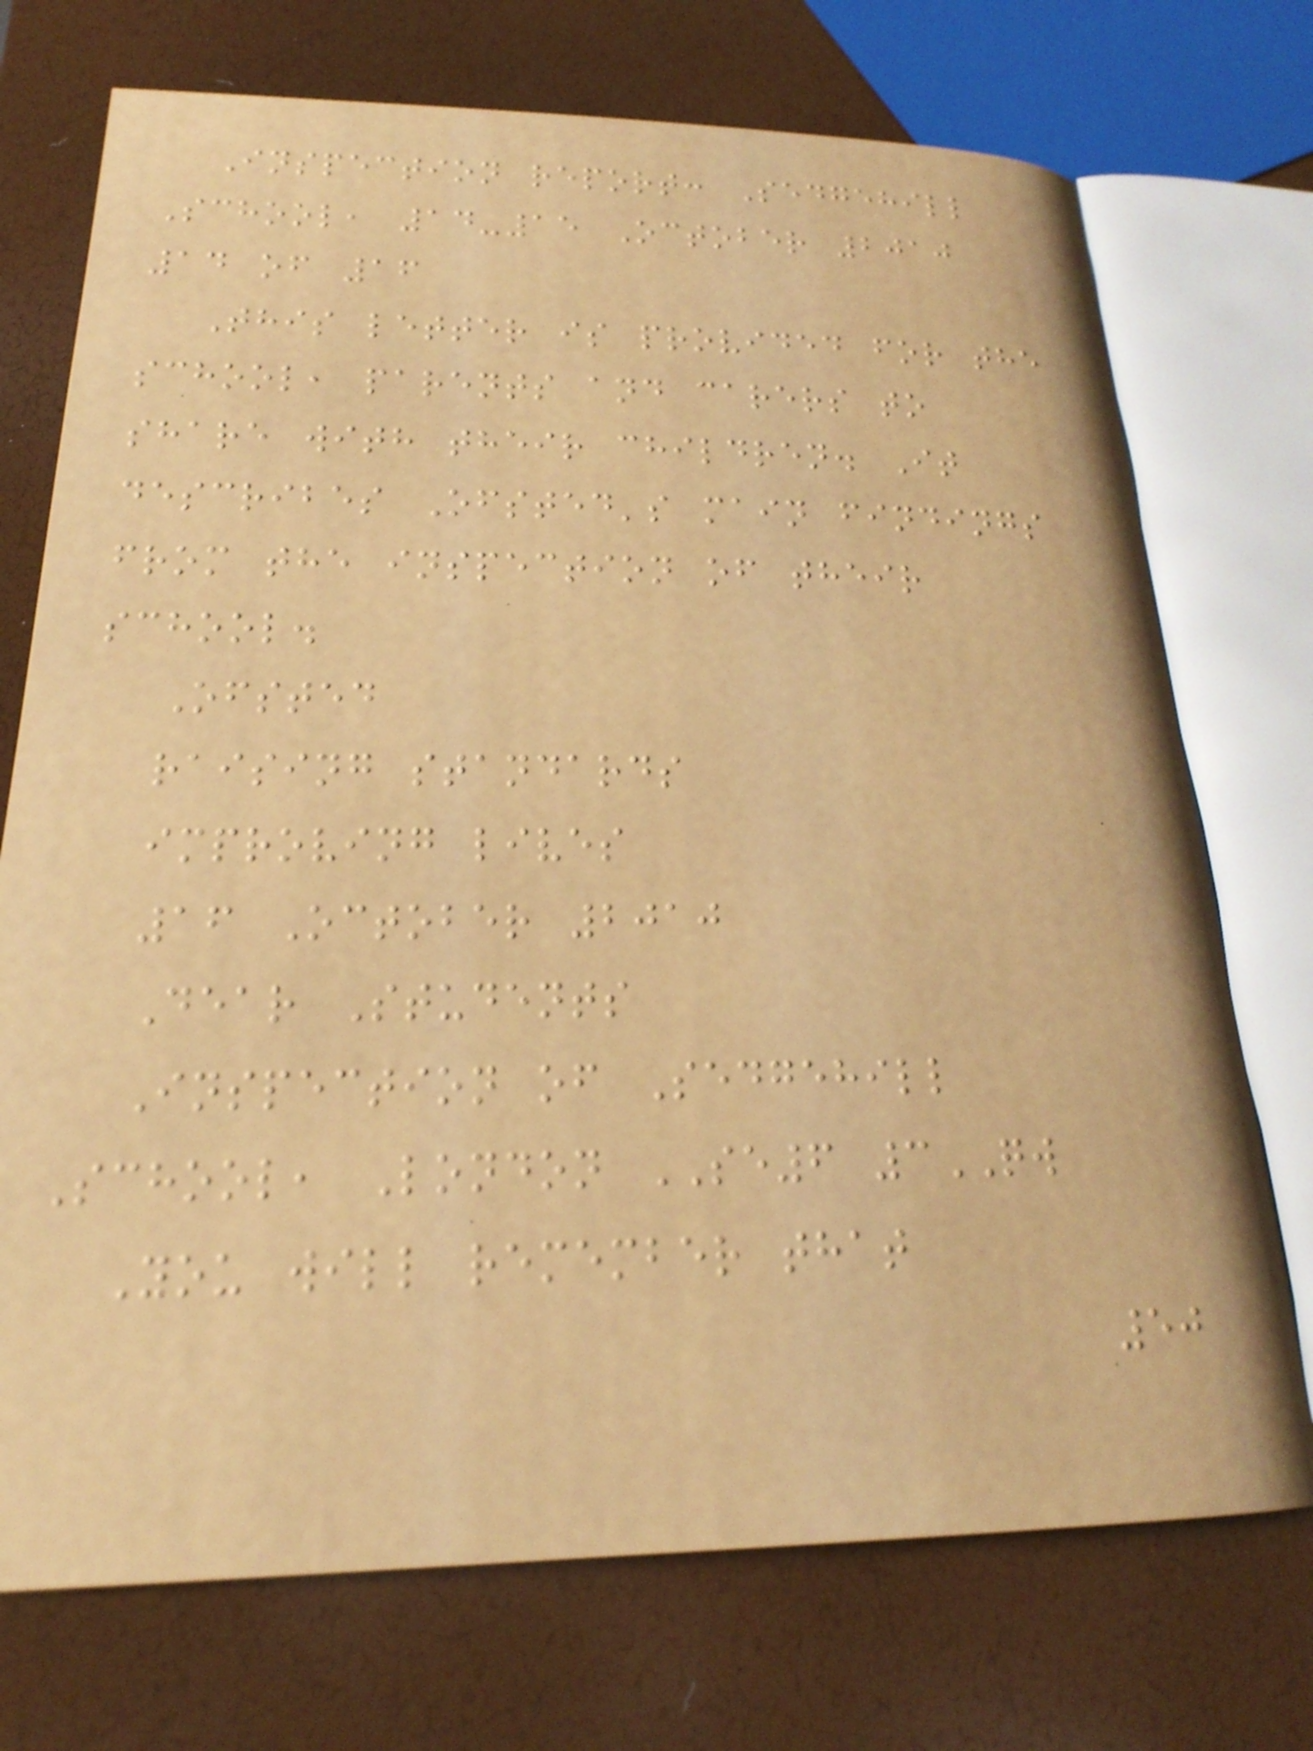Inspection report: Sedgehill
School, 14-15 October 2010
14 of 16
This letter is provided for the
school, parents and carers to
share with their children. It
describes Ofsted's main findings
from the inspection of their
school.
Ofsted
raising standards
improving lives
16 October 2010
Dear Students
Inspection of Sedgehill
School, London SE6 3QW
You will remember that
50
